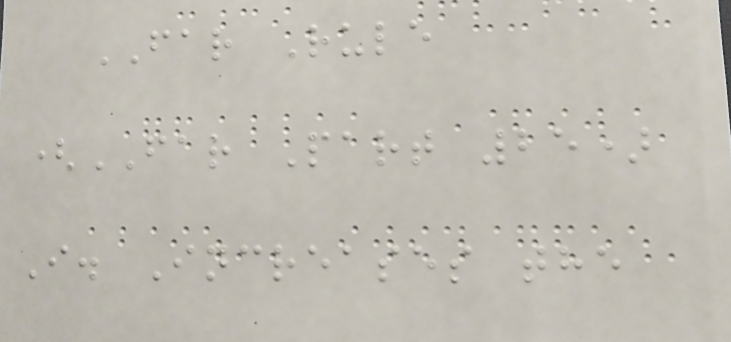FAR Rule
(FAR Part 25)
I. Increases the
